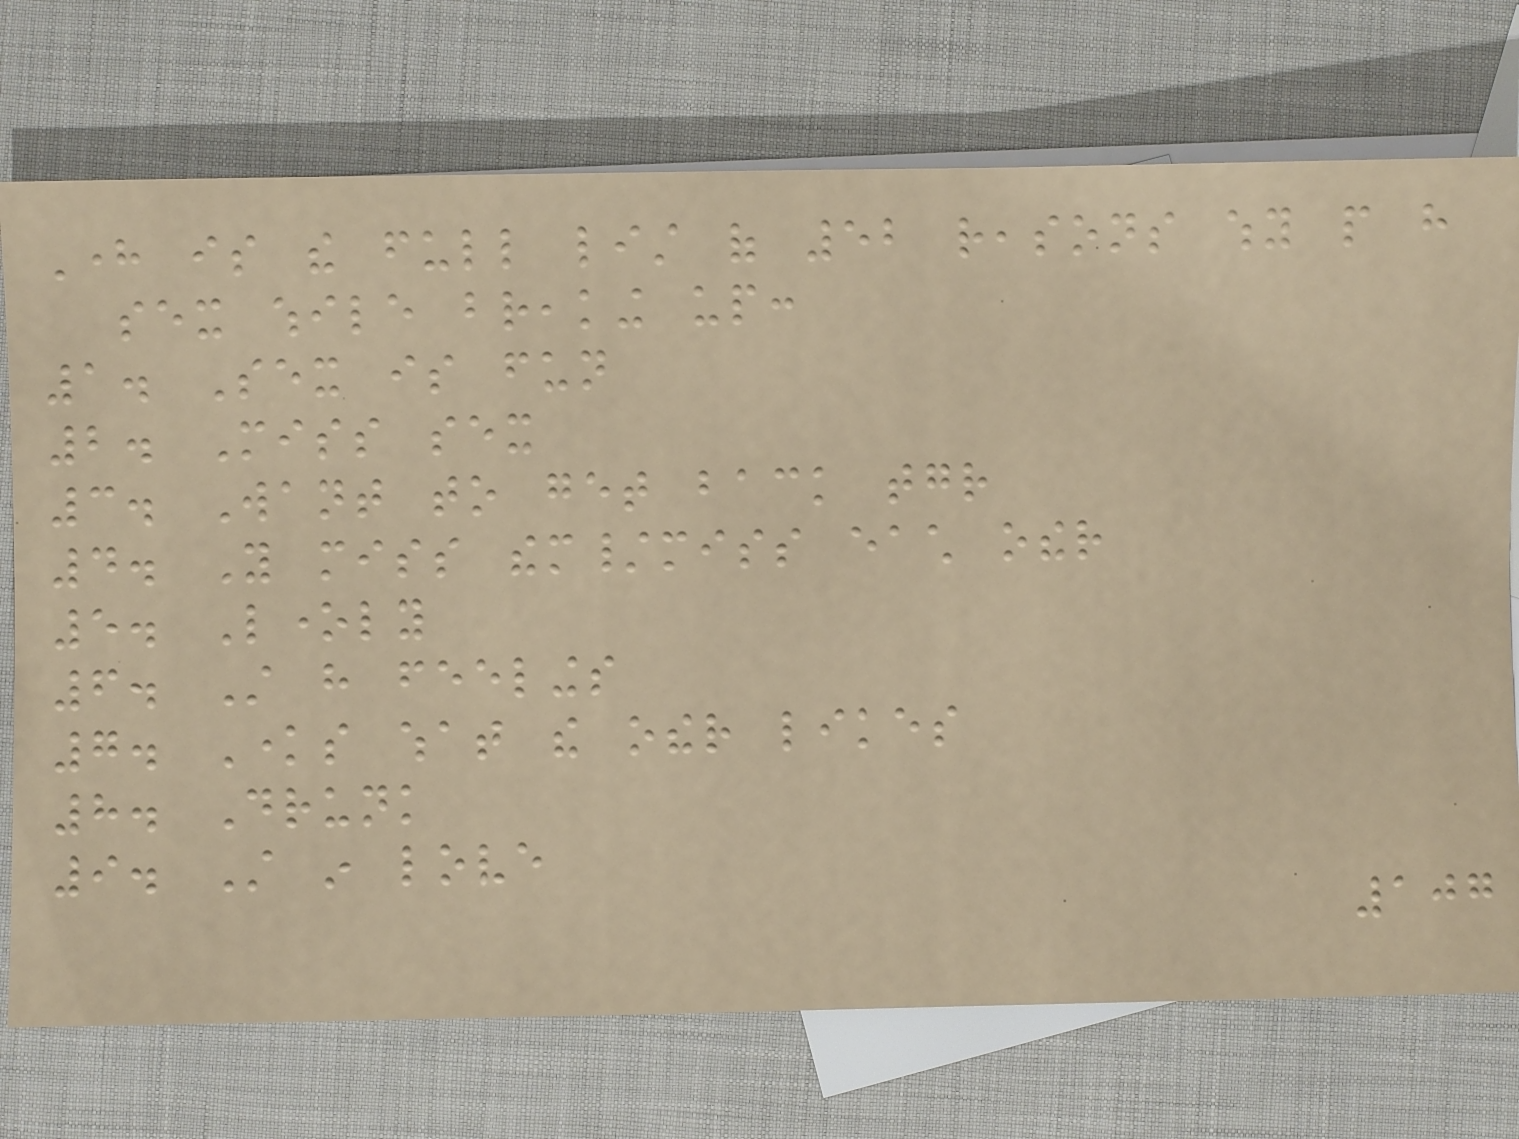Here is the full list of 52 reasons why people have
sex while breaking up:
1. Sex is fun
2. Miss sex
3. Want to get back together
4. You miss them/miss each other
5. Lonely
6. Still have feelings
7. Knows what the other likes
8. Drunk
9. Still in love
107
